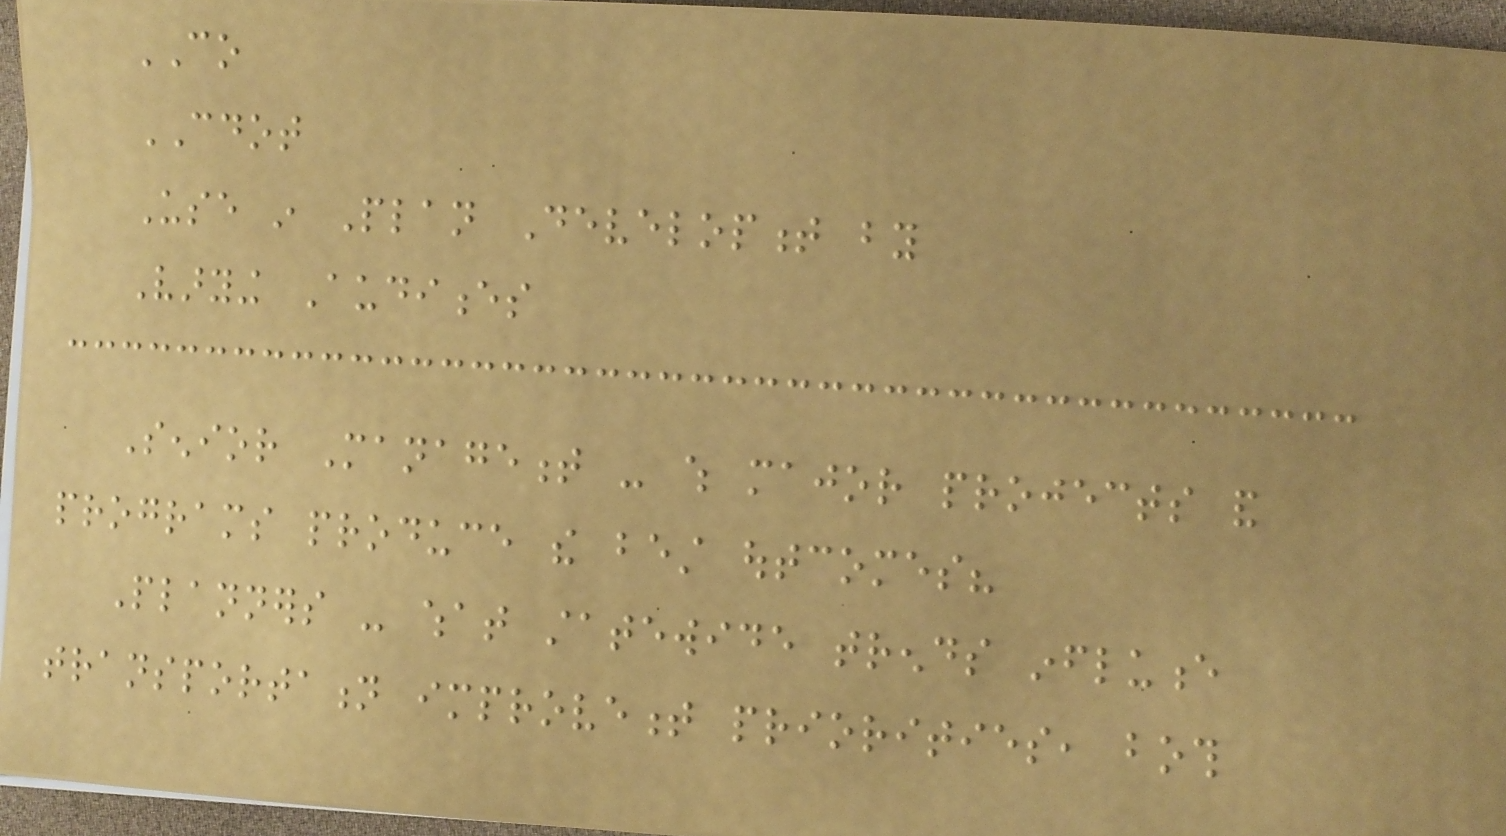CO
CDOT
Use in Plan Development by
Varying Audiences
Senior Management - which major projects and
programs produce the best outcomes?
Planners - what statewide trends influence
transportation improvement priorities, both
